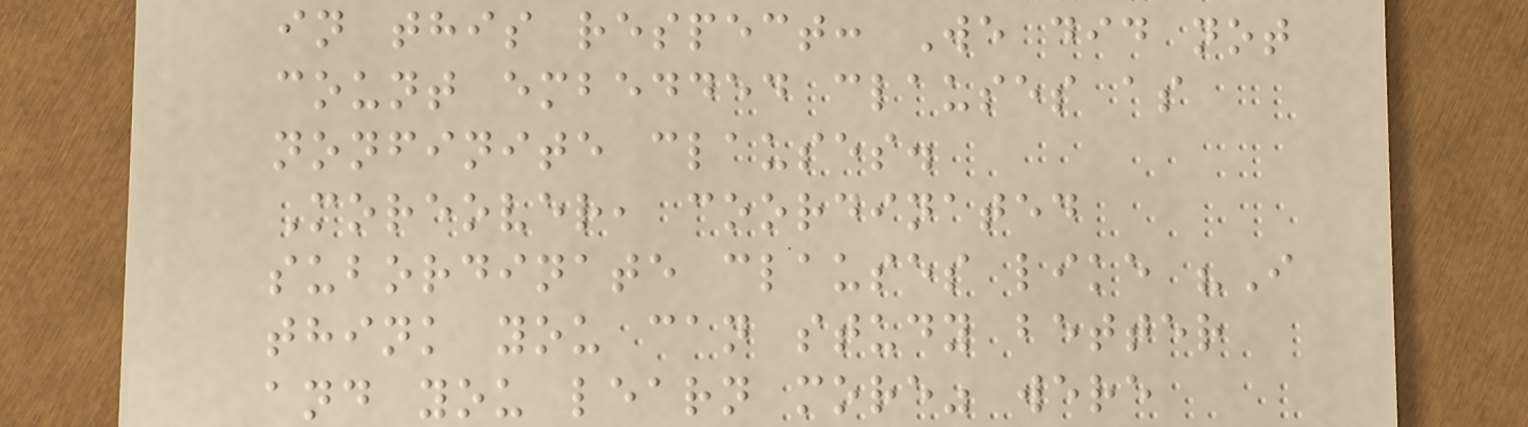in this respect: We did not
count embedded clauses as
nonfinite clauses.
Moreover, coordinated
subordinate clauses like "I
think you can study better
and you learn more" were
